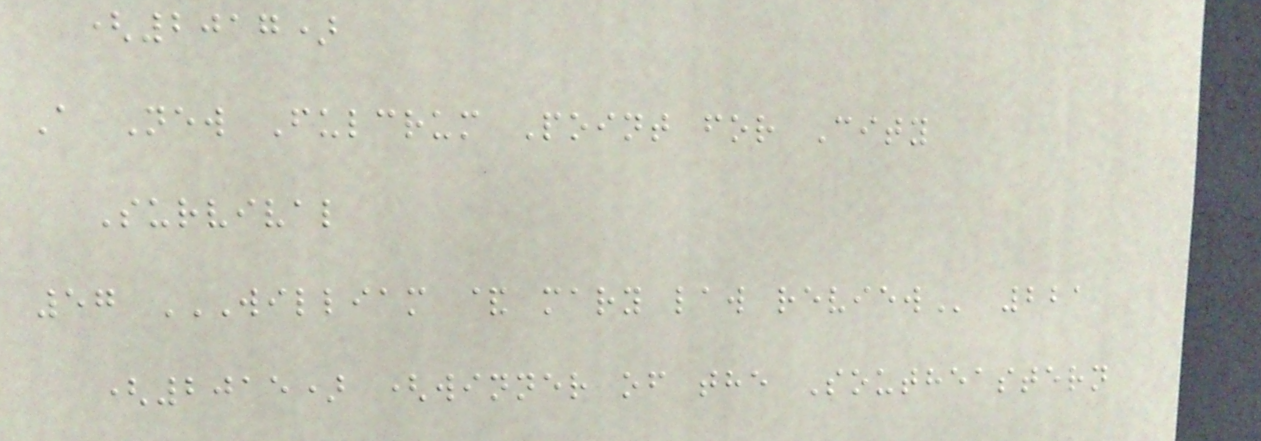(2017)
A New Fulcrum Point for City
Survival
57 WILLIAM & MARY LAW REVIEW 221
(2015) (winner of the Southeastern
